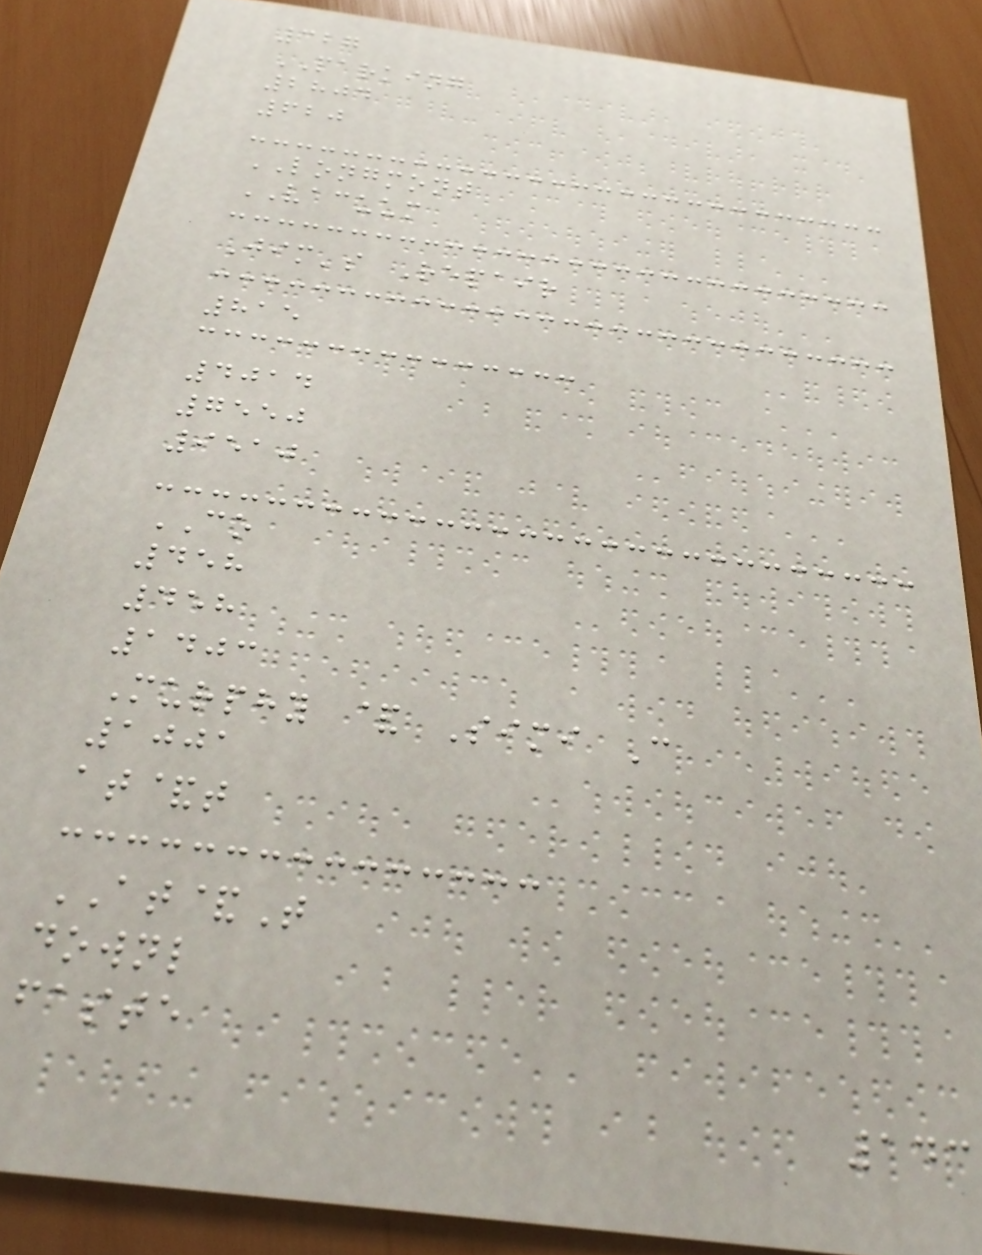327
PARKING
2804
620
LONGMONT
VACUUM
Jim's Repair
815
4014
7550
9510
CO
458
458
1403
Murphy & Simi C
1001
at&t
AT&T
downl
faste
143
